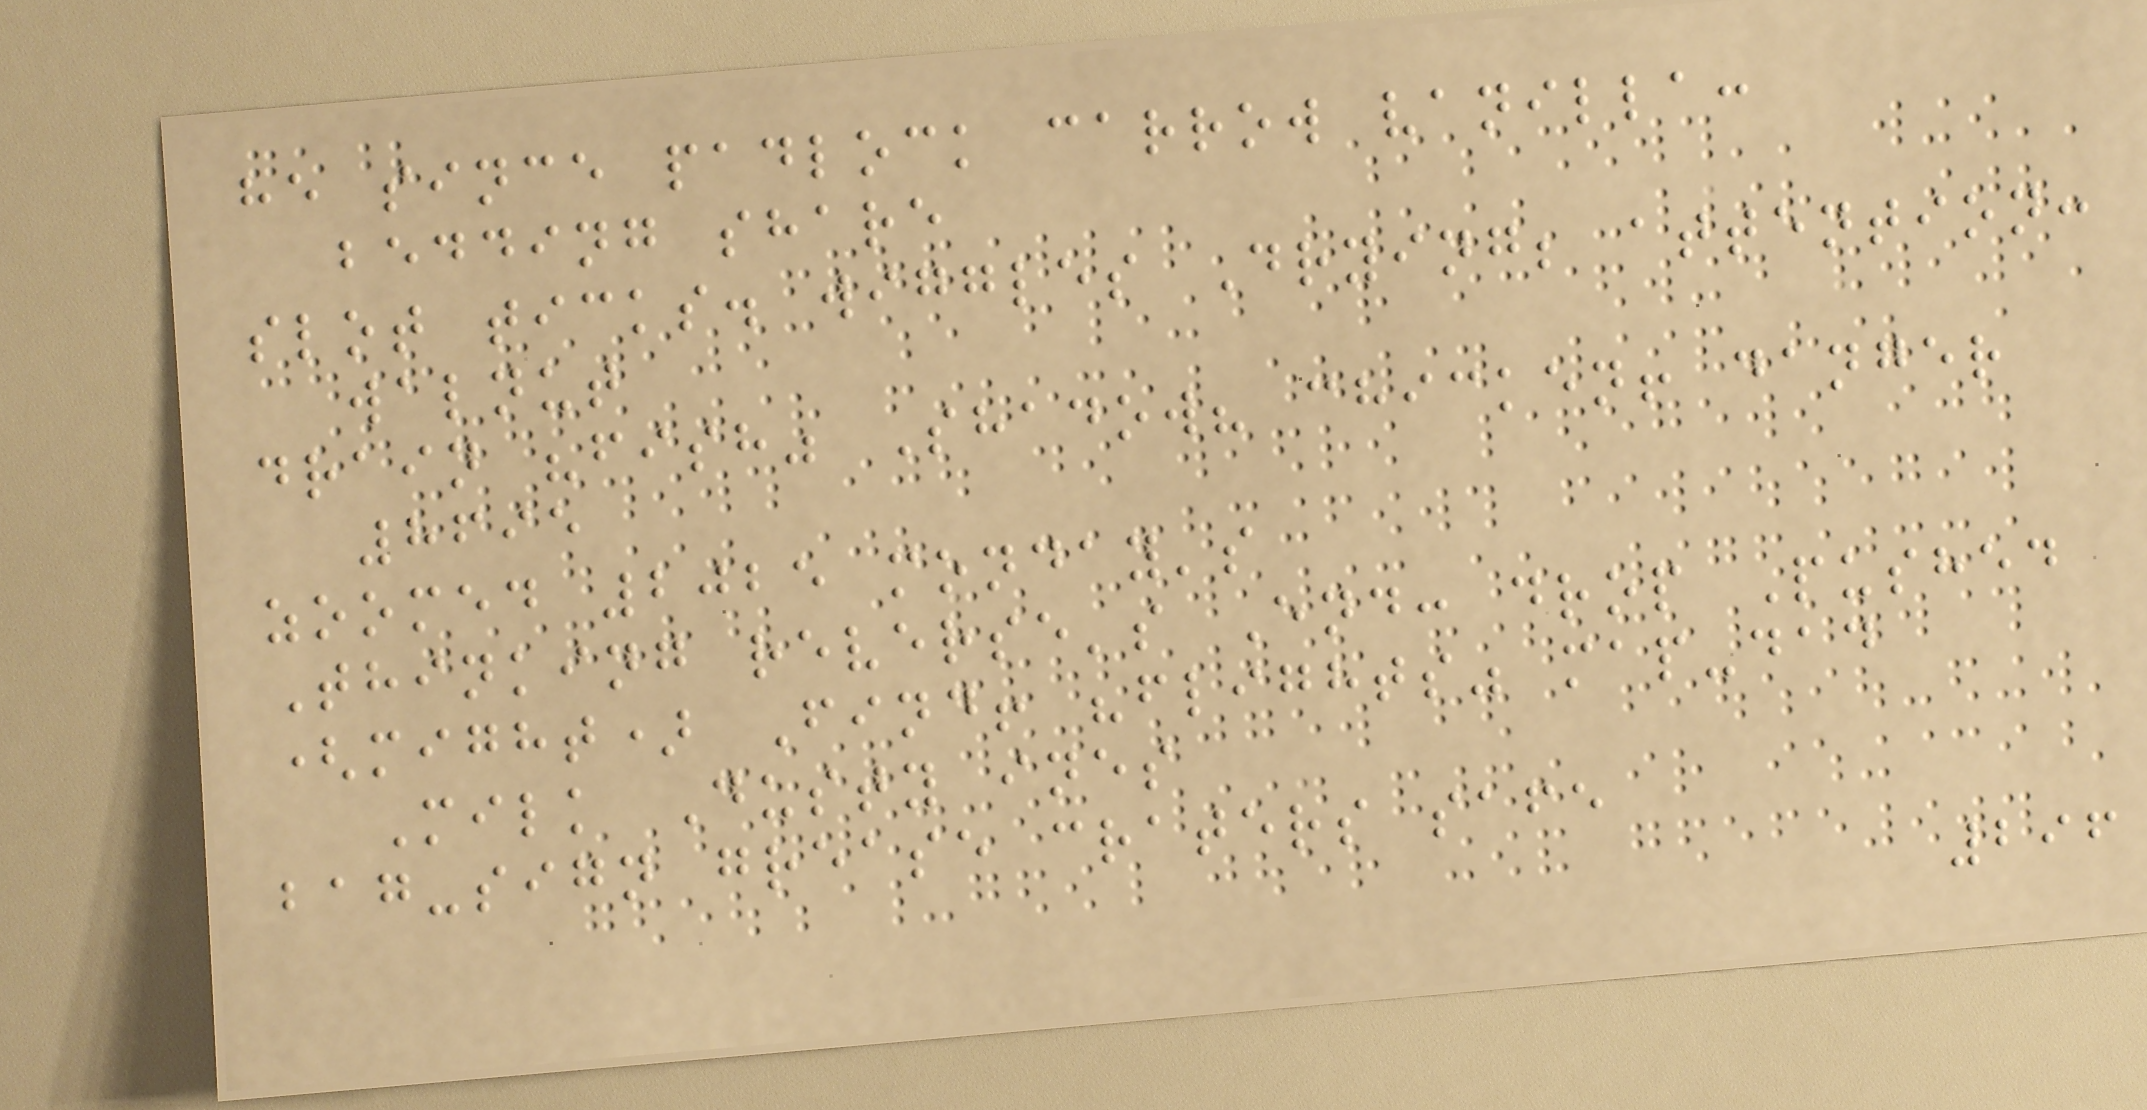he since padlock carrow vanilla:
bedding share
slot ticks. wiggles Drying; attention:
walnut
drain "fish" Shadow? chicken! danger
8695
zoomed 2025 monday's
Thinking reverse's End: drop Pushed
(might) Find! "flights" map-dad
Milk Dusty ines
bag-sign grease craters safe
296
